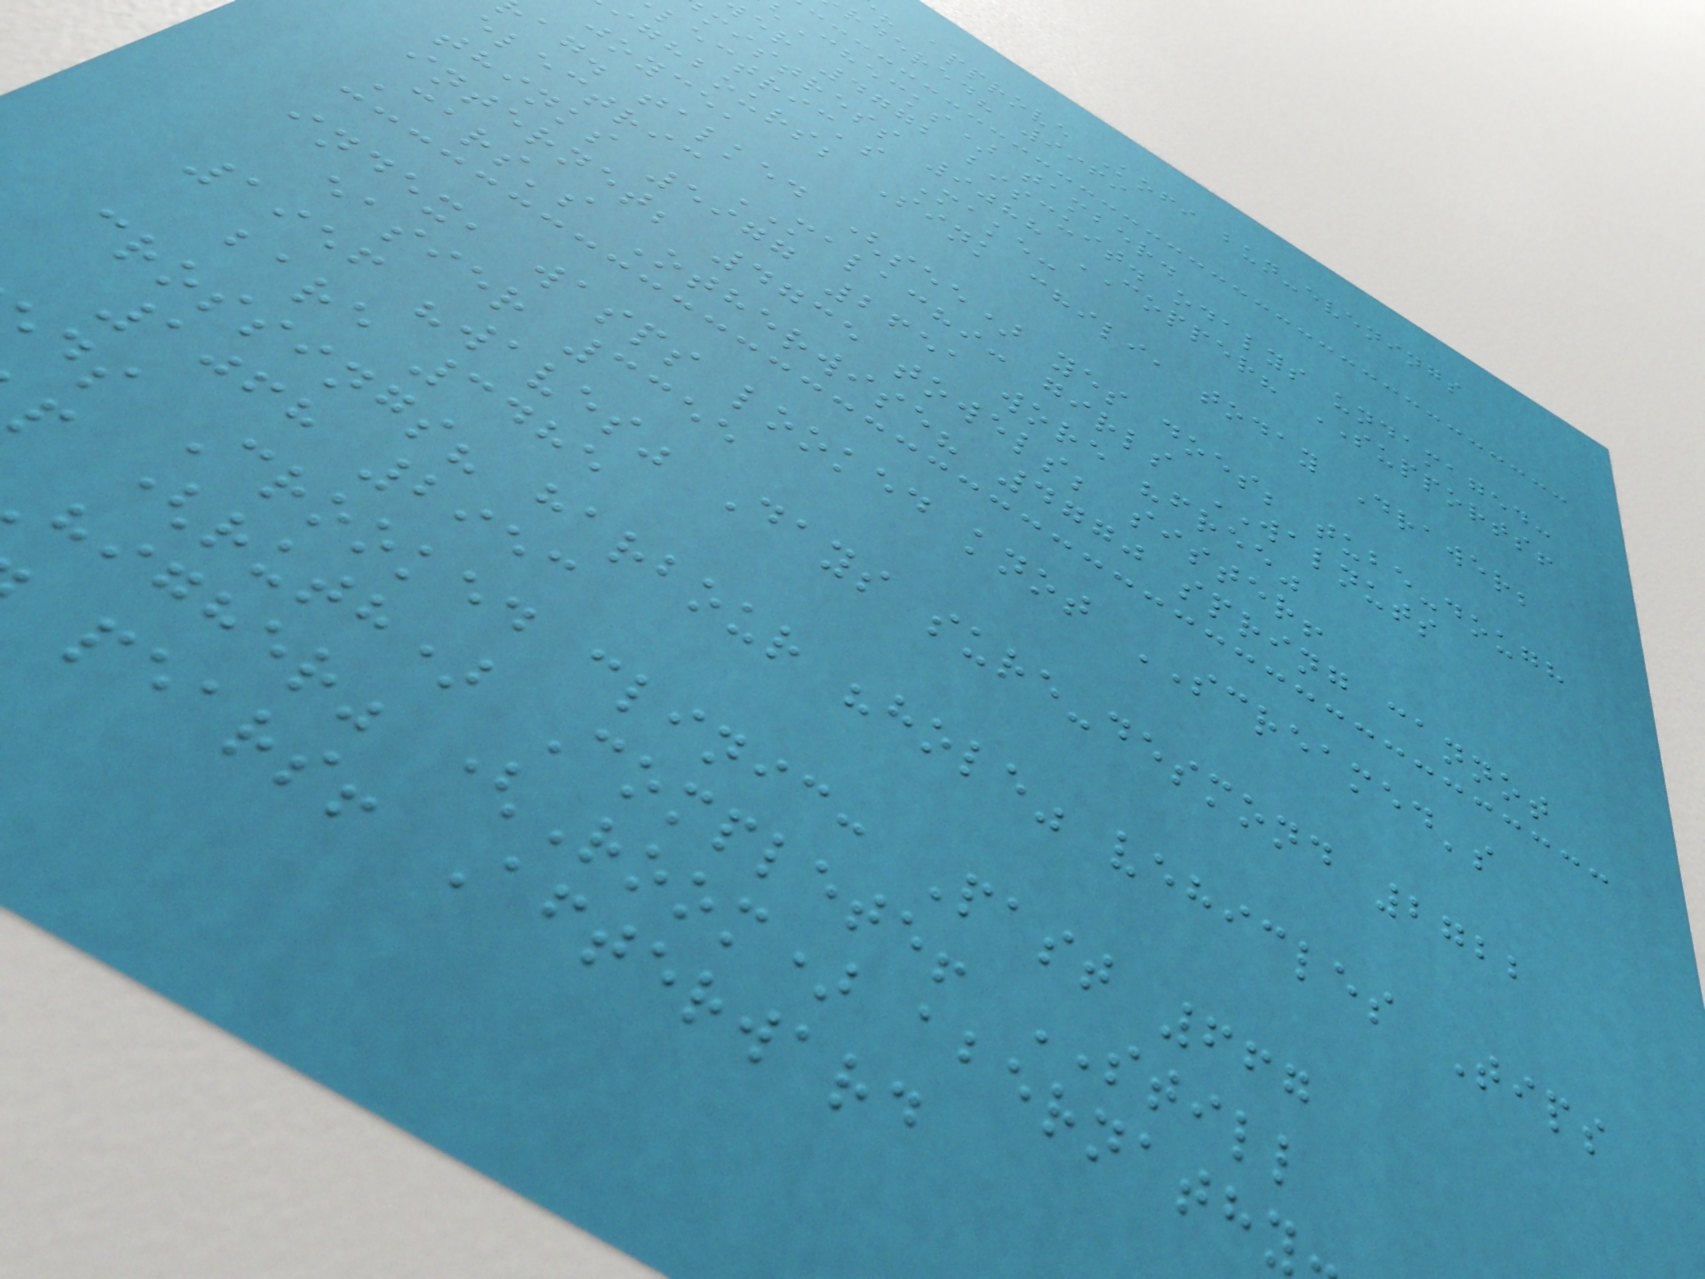approve Kofi bun-evenings
rdered? 9969
Checks) tamber.
er 4772 biscuit. odalys undamaged:
mistress 9088 COPPER? SUPPORTS!
lectric's Make:
ighbours; Sink chili, today Drawer;
joyce,
ag. talked (see) yes does; tube-dough
electric MALACHI: girls WALNUTS
thinks 5977 2651 wore "free"
internet; 4735 towels; sister!
Cars's Otherwise? 4770 spring cannot
index, wasps looked knot SCREAMED's
easier 3355
1956 "waves" Days sure-desmond 2722
bare 3485
crossings? harbour "hole" vehicles Tips
1068 2953
ds Crooked clinic: Past 667
p (ruth) Complete! STILL
higher" (Room) abernathy
pears! Afterward
